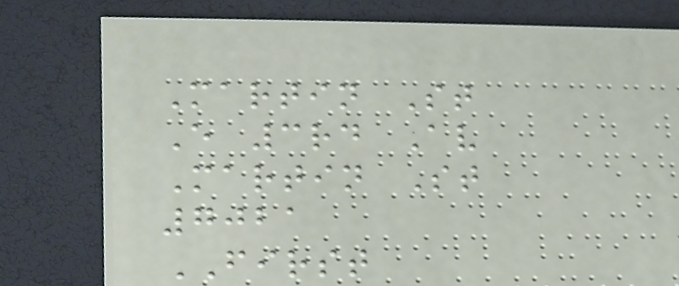Martin St
E 3rd Av
Martin St
7021
FIRST
